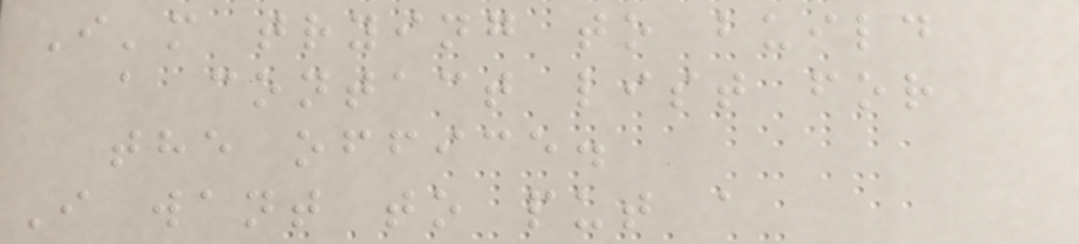I'm trying to build
a contact list for
the office.
I want to put a
